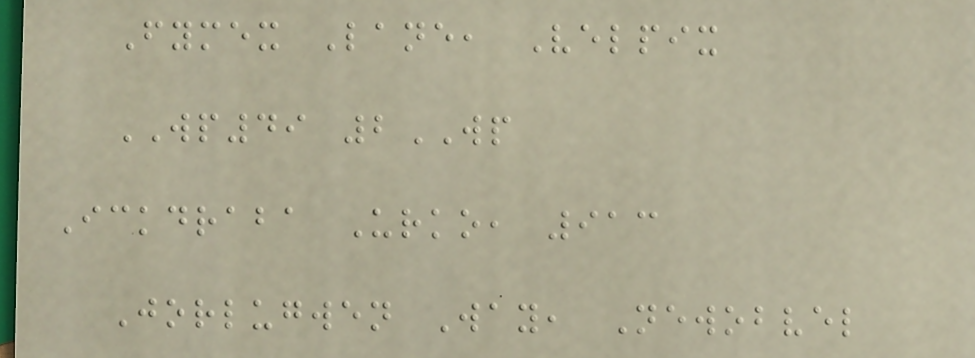Fymex Lane, Velpix
WP49 2WP
Ickdraba Urko, 913
Jorlugwen Way, Newobvel
